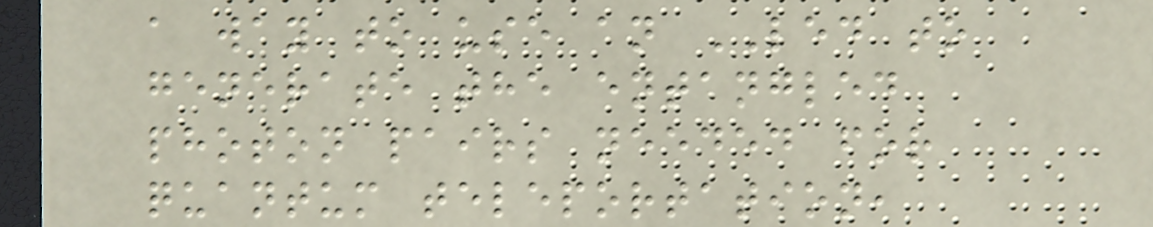a way to use an LED to
generate the entangled
photon pairs needed for
quantum teleportation,
